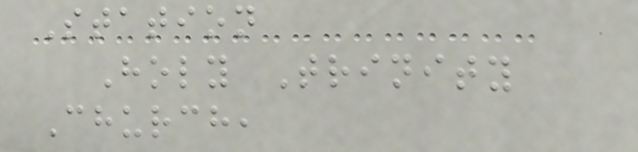Station
Holy Trinity
Church,
